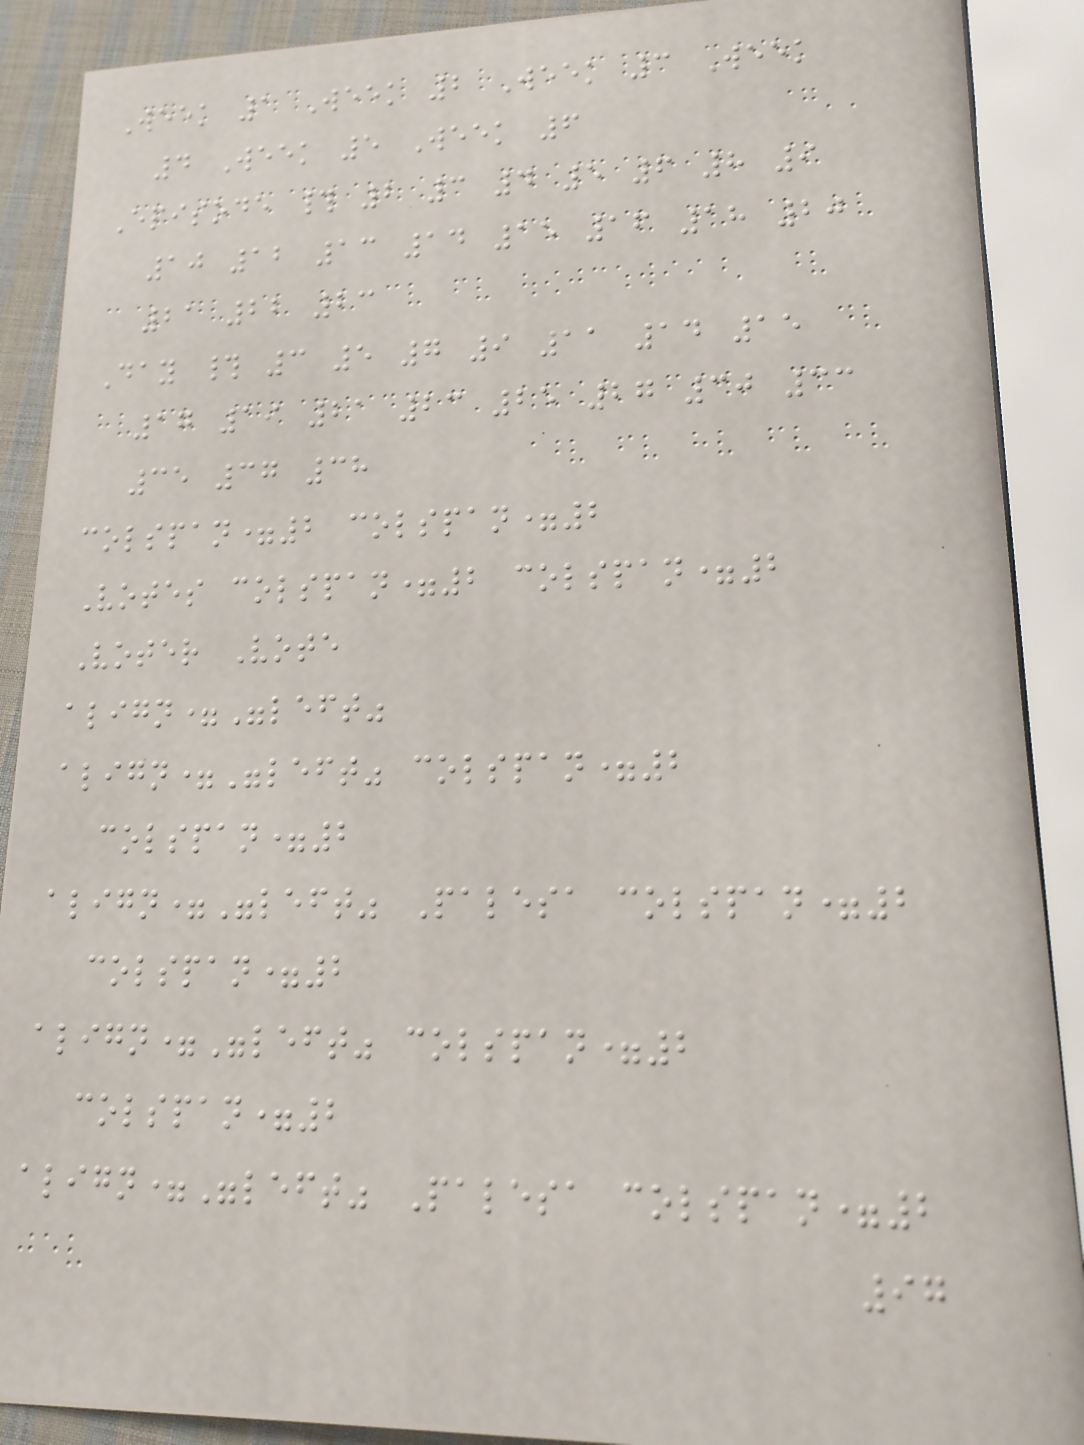Week 1 Week 2 Week 3 Week
4 Week 5 Week 6
Episode # 2 3 4 5 6 8 9
10 12 13 14 15 16 18 20
21 22 23
Day # 3 5 7 9 11 14 15
17 19 21 23 25 27 30 33
35 37 38
colspan=2 colspan=2
Votes colspan=2 colspan=2
Voter Vote
align="left"
align="left" colspan=2
colspan=2
align="left" Palesa colspan=2
colspan=2
align="left" colspan=2
colspan=2
align="left" Palesa colspan=2
97
